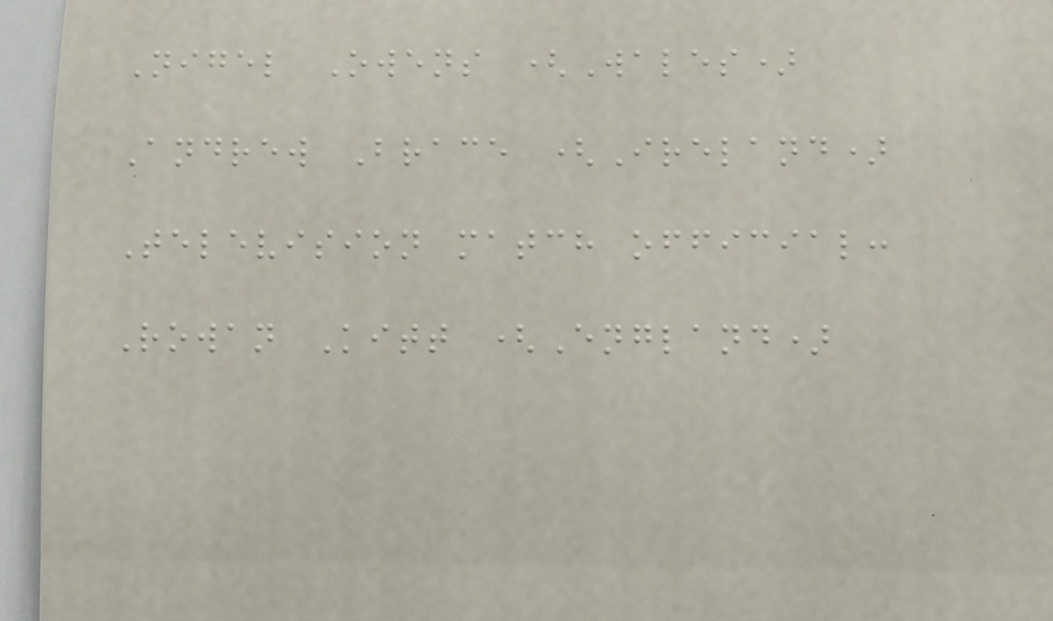Nigel Owens (Wales)
Andrew Brace (Ireland)
Television match official:
Rowan Kitt (England)
